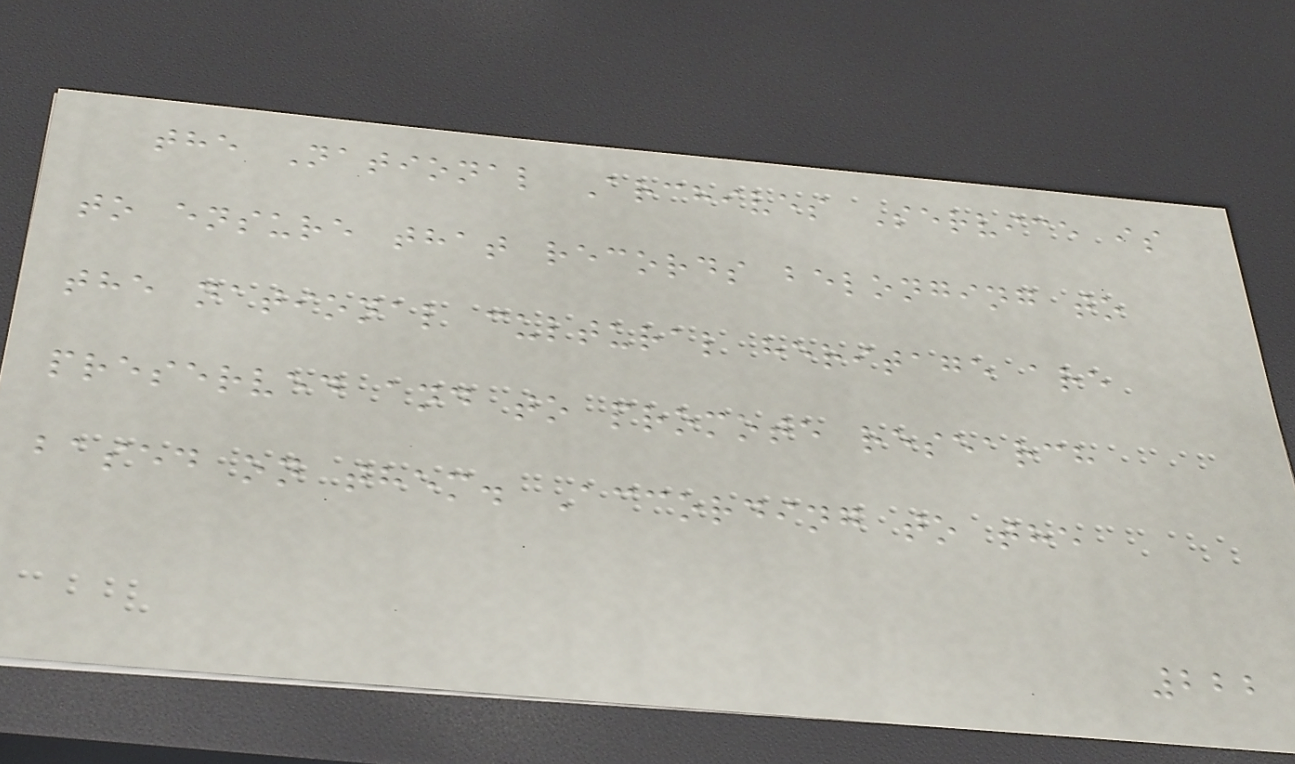the National Archives Service is
to ensure that records belonging to
the national cultural heritage are
preserved and to promote research
based on them. According to the
222
